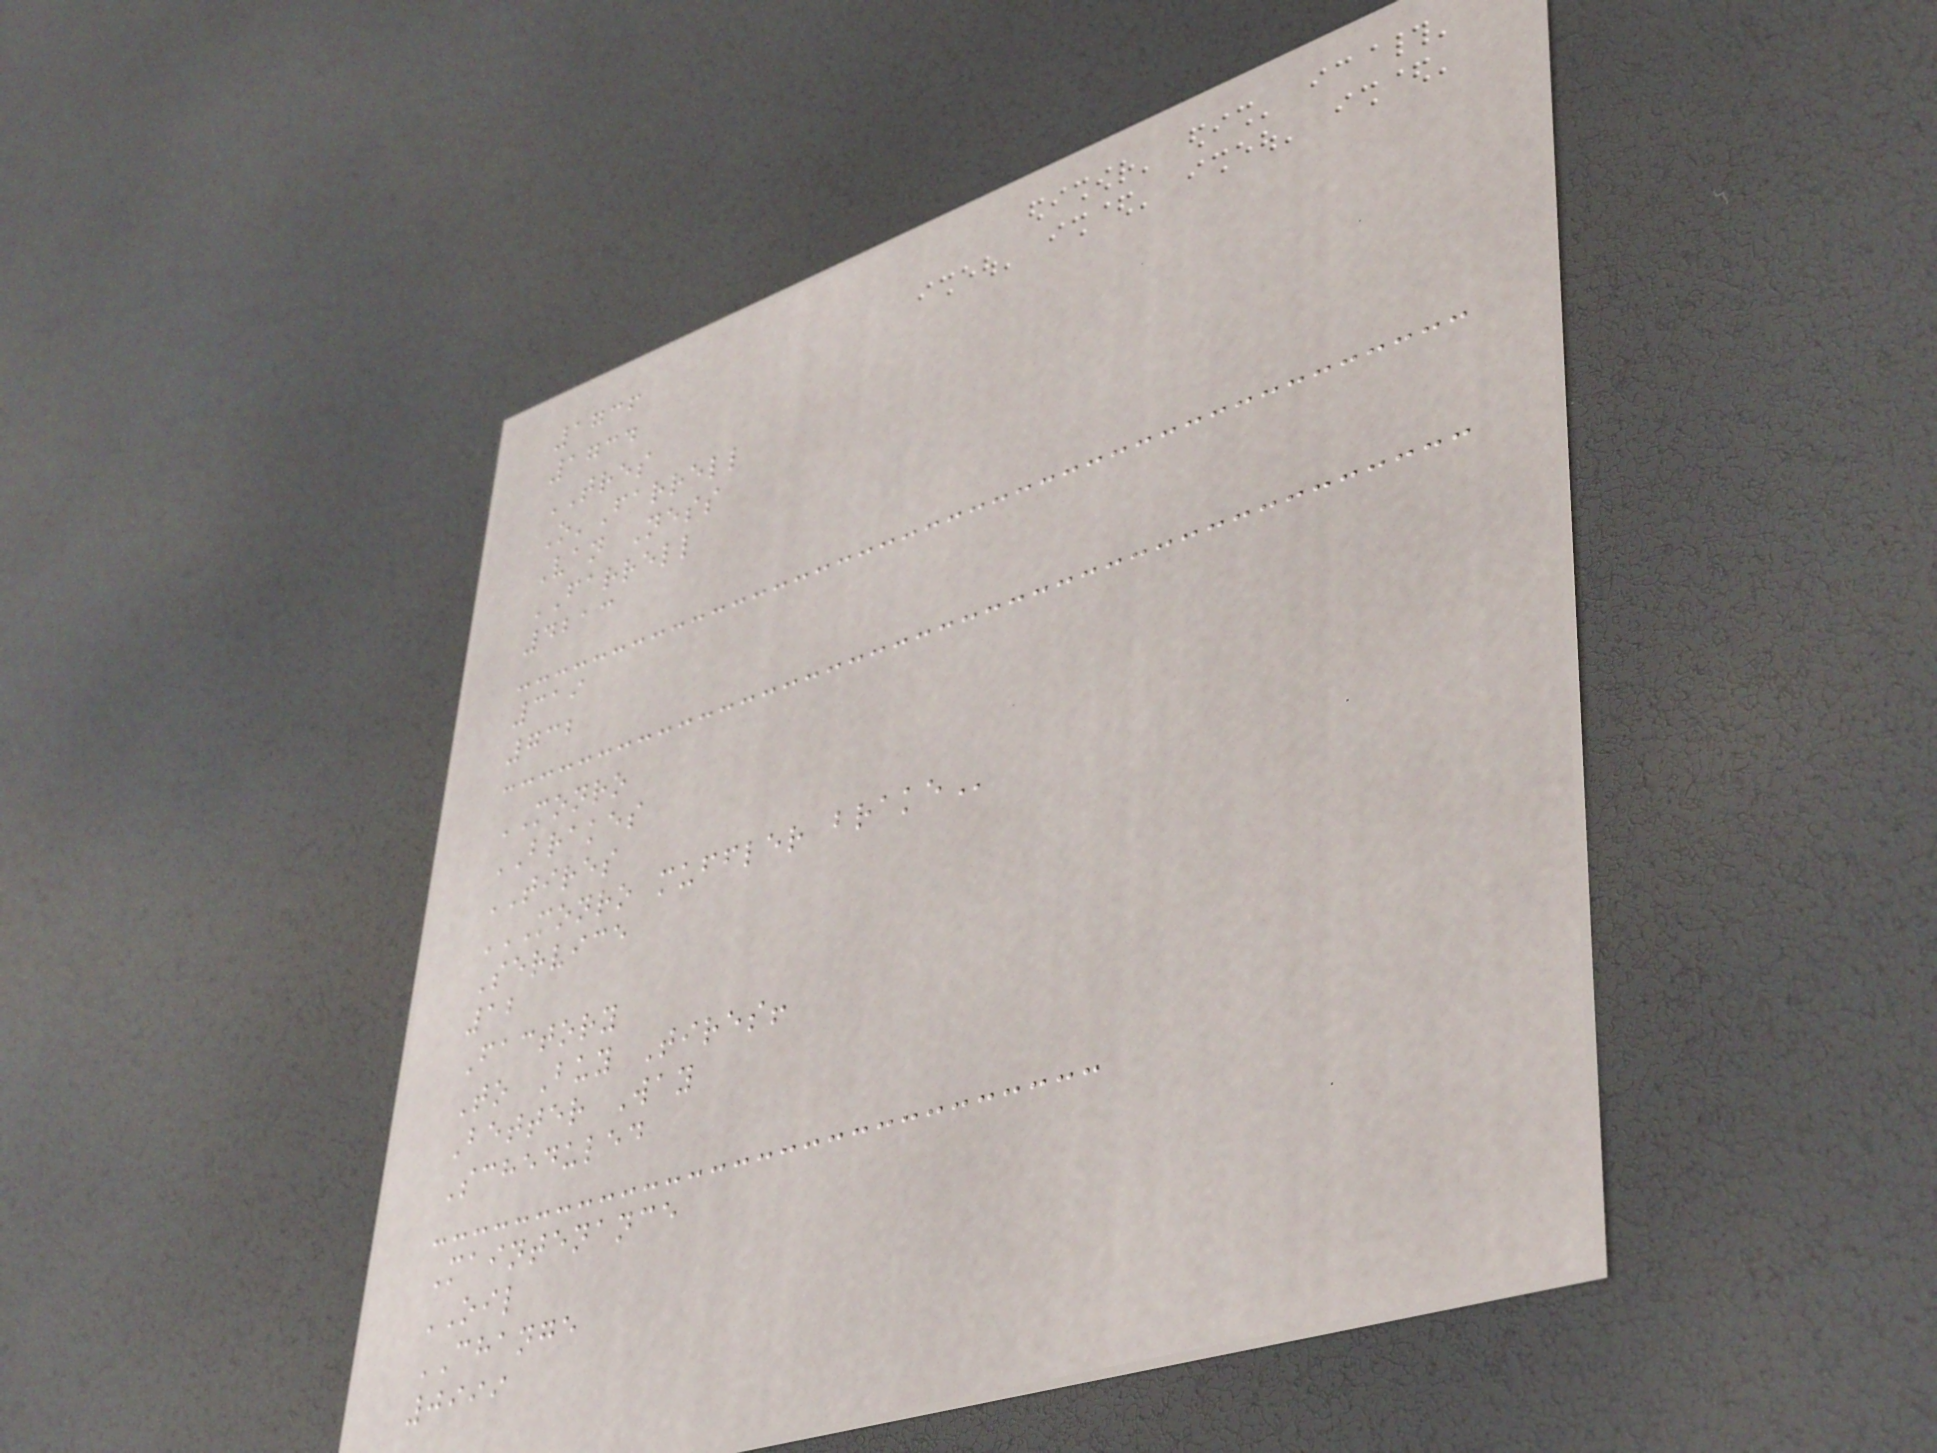1736
1734
TRES
O'Farrell
Van Ness
FARRELL
4213
319
732
MONRO
BRAKES
TIRES
MONRO MUFFLER BRAKE
Service
12
Factory
To Buy Tires!
Better Way
Scheduled
Maintenance
OIL
CHANGE
0999
